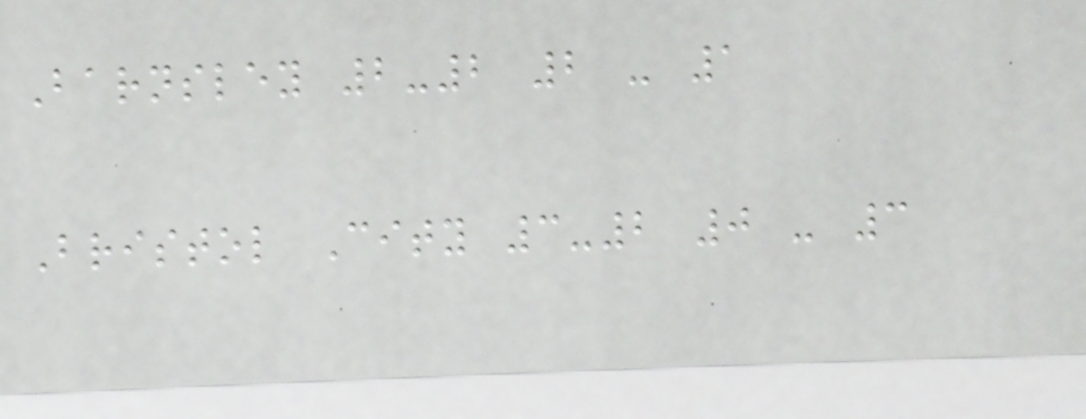Barnsley 2-2 2 - 1
Bristol City 3-2 0 - 3
